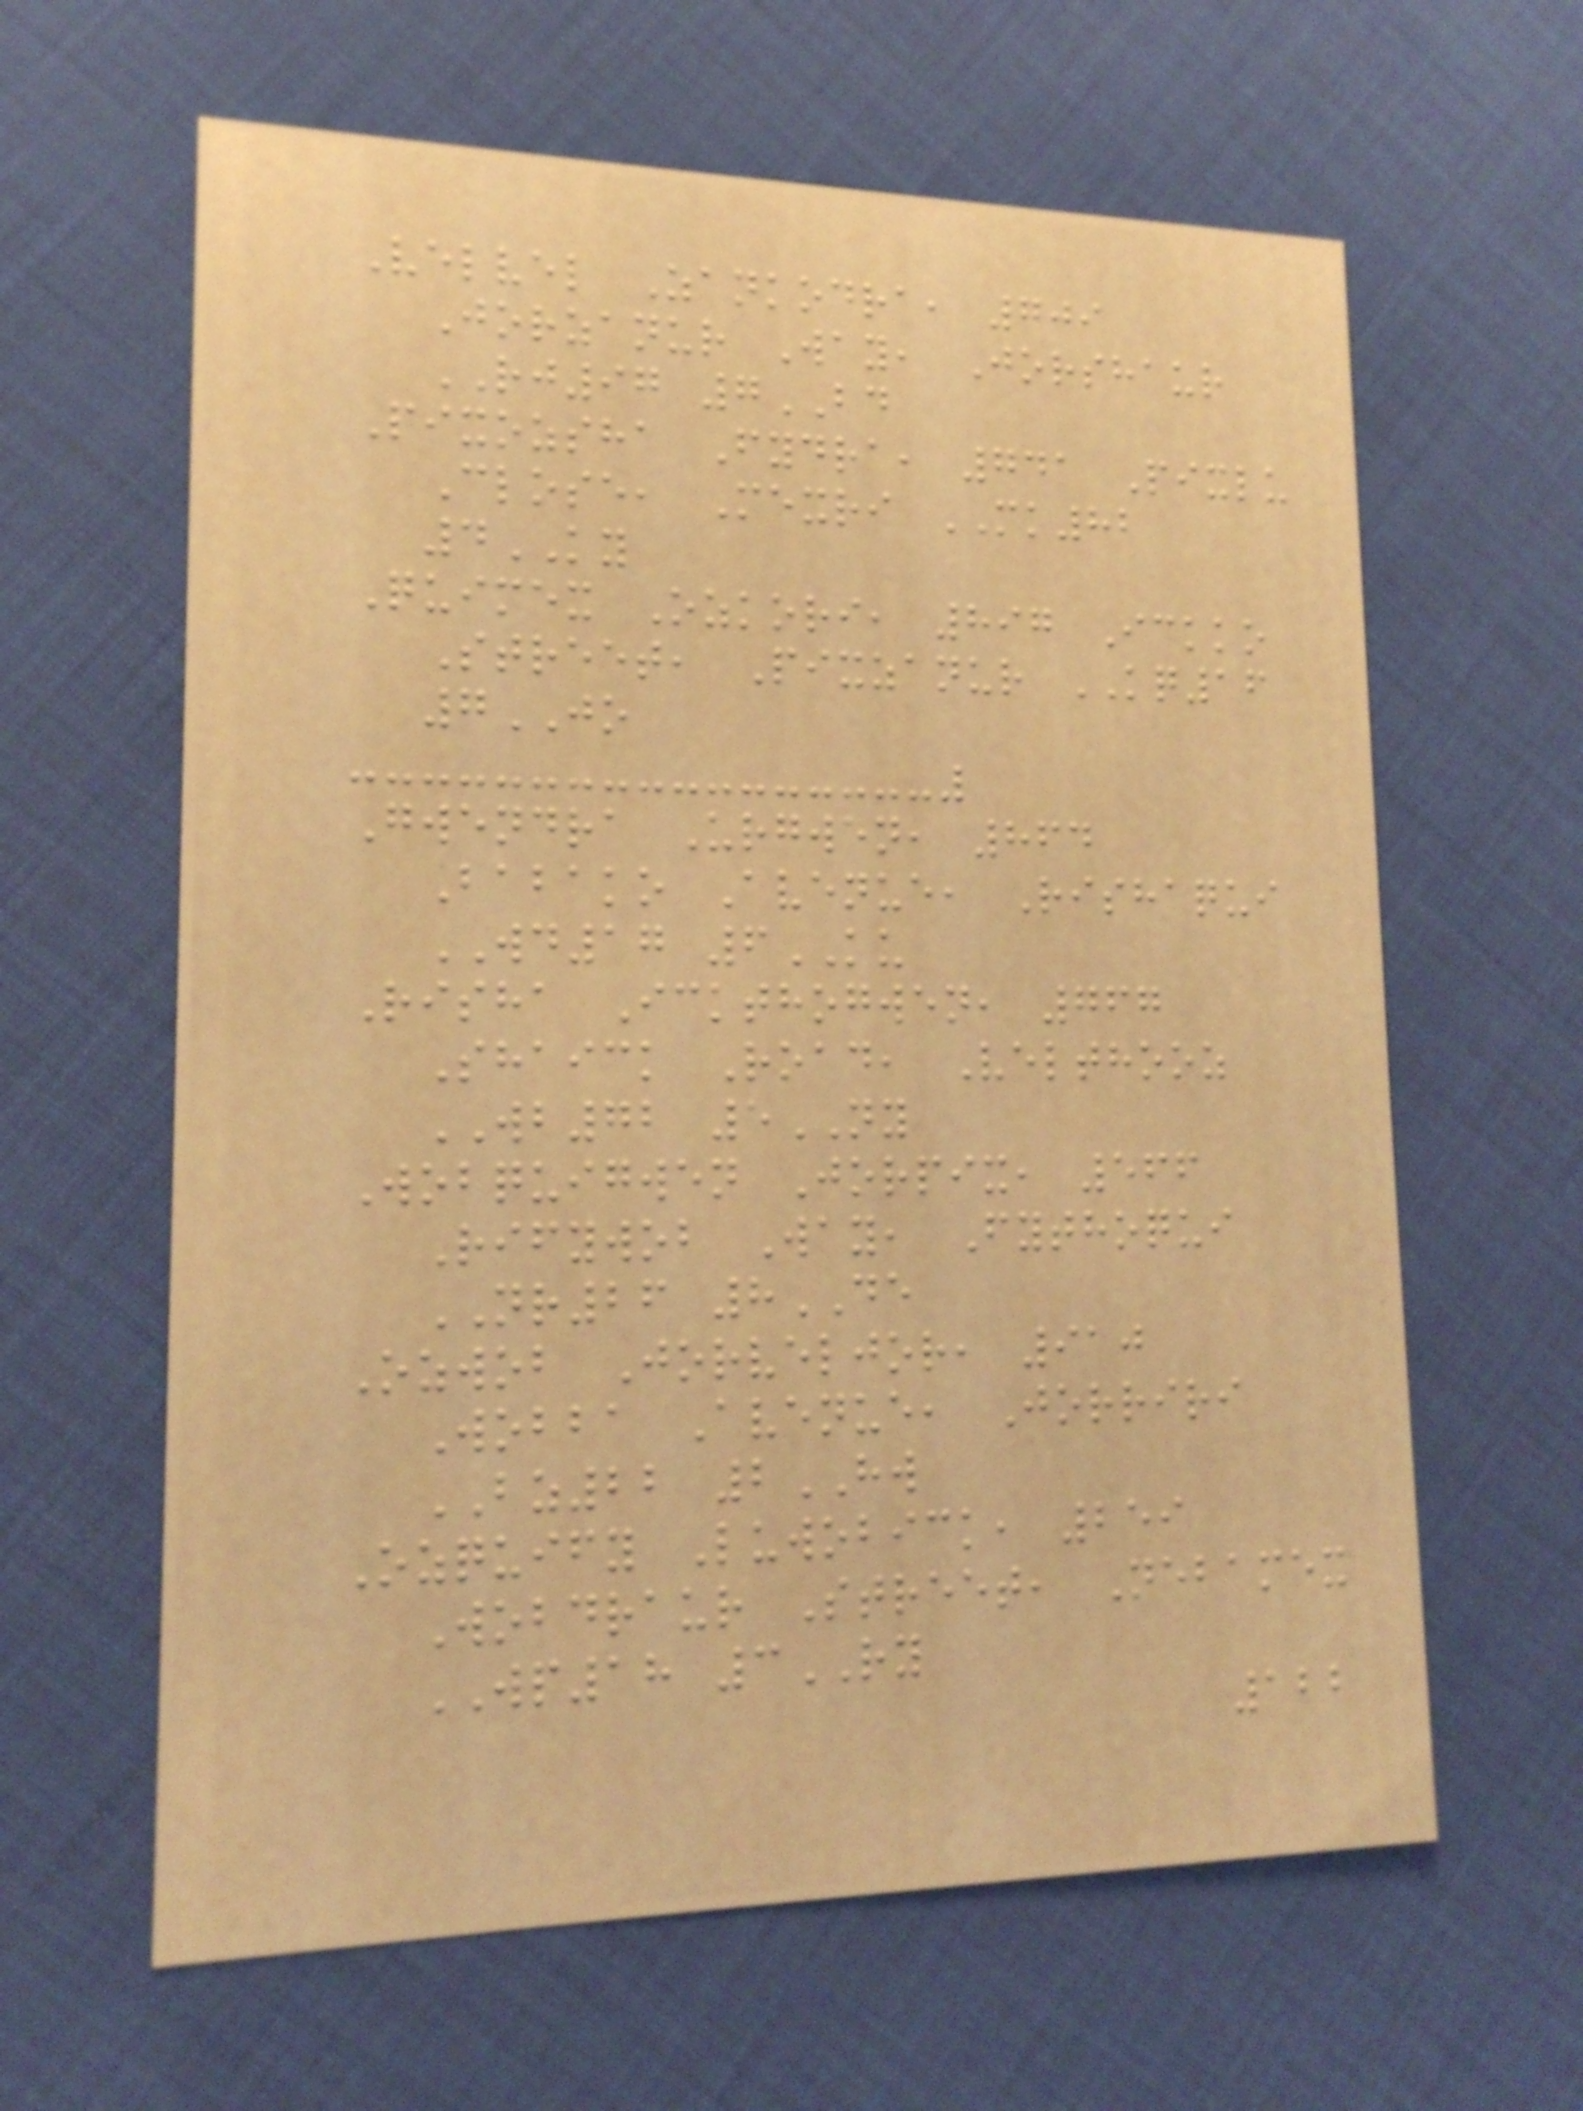Velvel Zankodra, 709
Jorzanur Way, Jorshaur
RJ97 7BD
Pixozsha Fydra, 741 Pixlu
Close, Mexri MK82
4KY
Quimex Ozkori, 897 Ickko
Street, Pixzanur KQ16
7JO
Gwendra Urgwen, 864
Babako Avenue, Rishaqui
WD17 6KU
Risha Ickthogwen, 767
Shaick Road, Velthooz
WB72 5NY
Wobquigwen Jorpix, 566
Rifywob Way, Fythoqui
NR26 8DE
Ozwob Jorveljor, 910
Wobba Avenue, Jorriri
BZ22 2HW
Ozquify Luwobick, 259
Wobdraur Street, Nebamex
WP18 3RY
122
